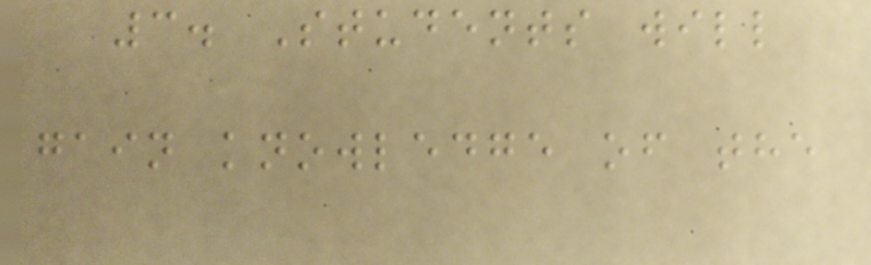3. Students will
gain knowledge of the
